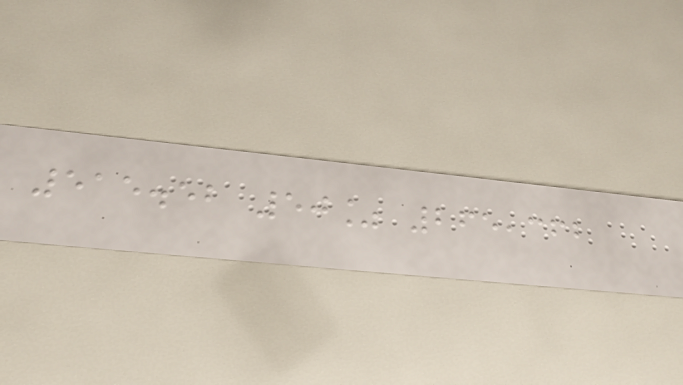515.52 50% 265,362
